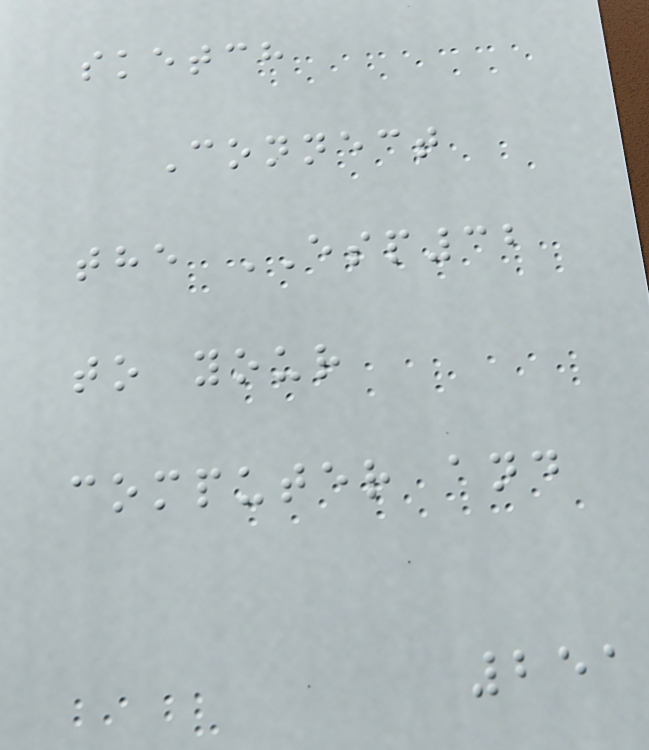sketch
Connect
the ESP32
to your
computer and
251
